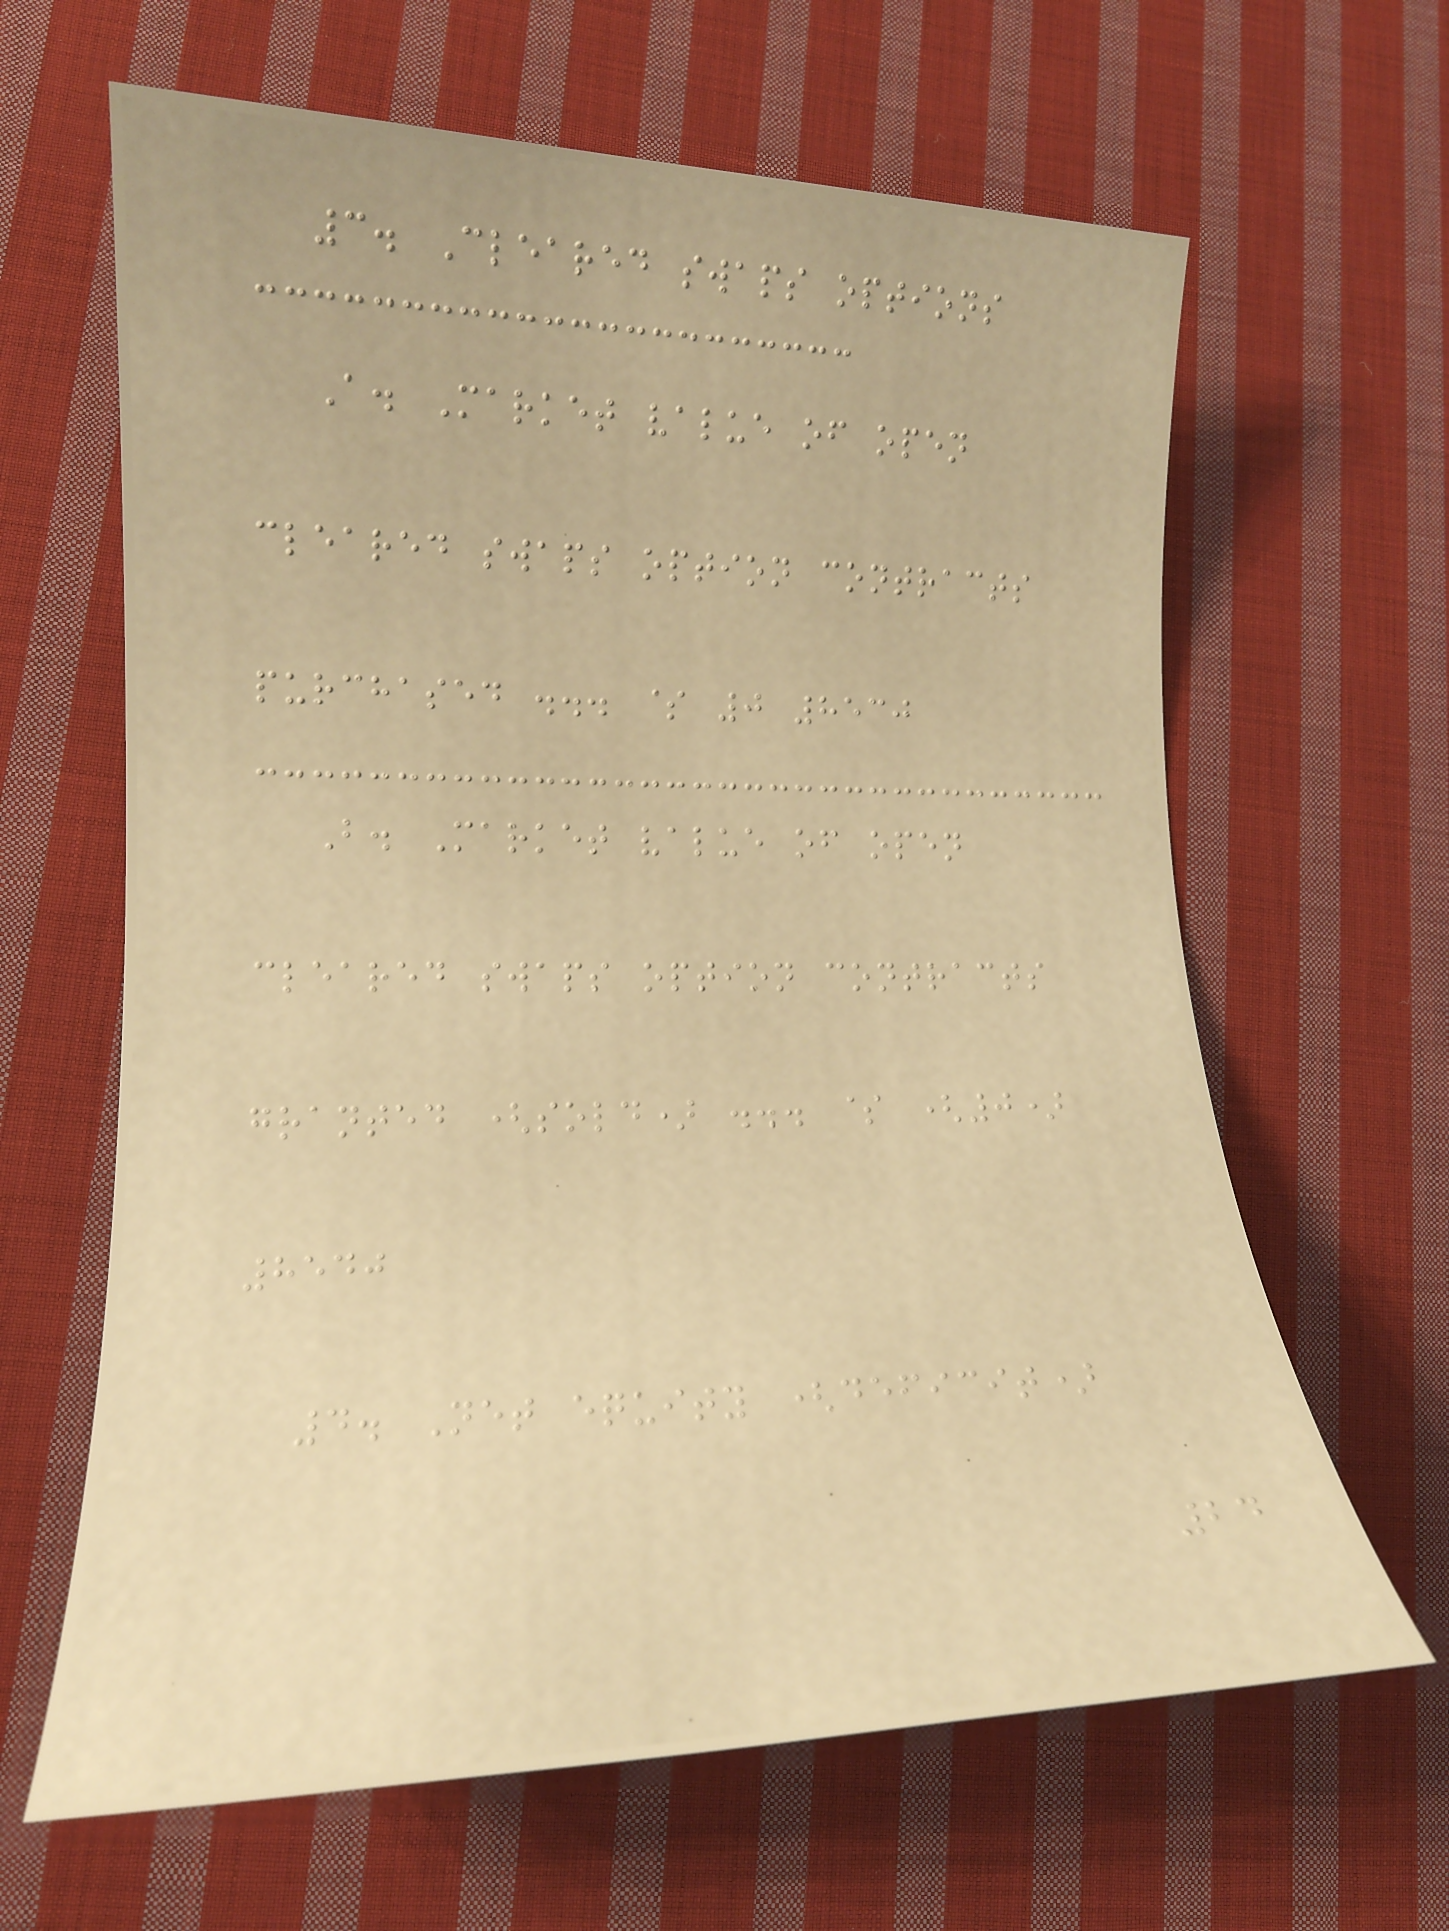3. Cleared swaps options
A. Market value of open
cleared swaps option contracts
purchased ... $ 0 8530
B. Market value of open
cleared swaps option contracts
granted (sold) ... $ (0)
8540
4. Net equity (deficit)
24
